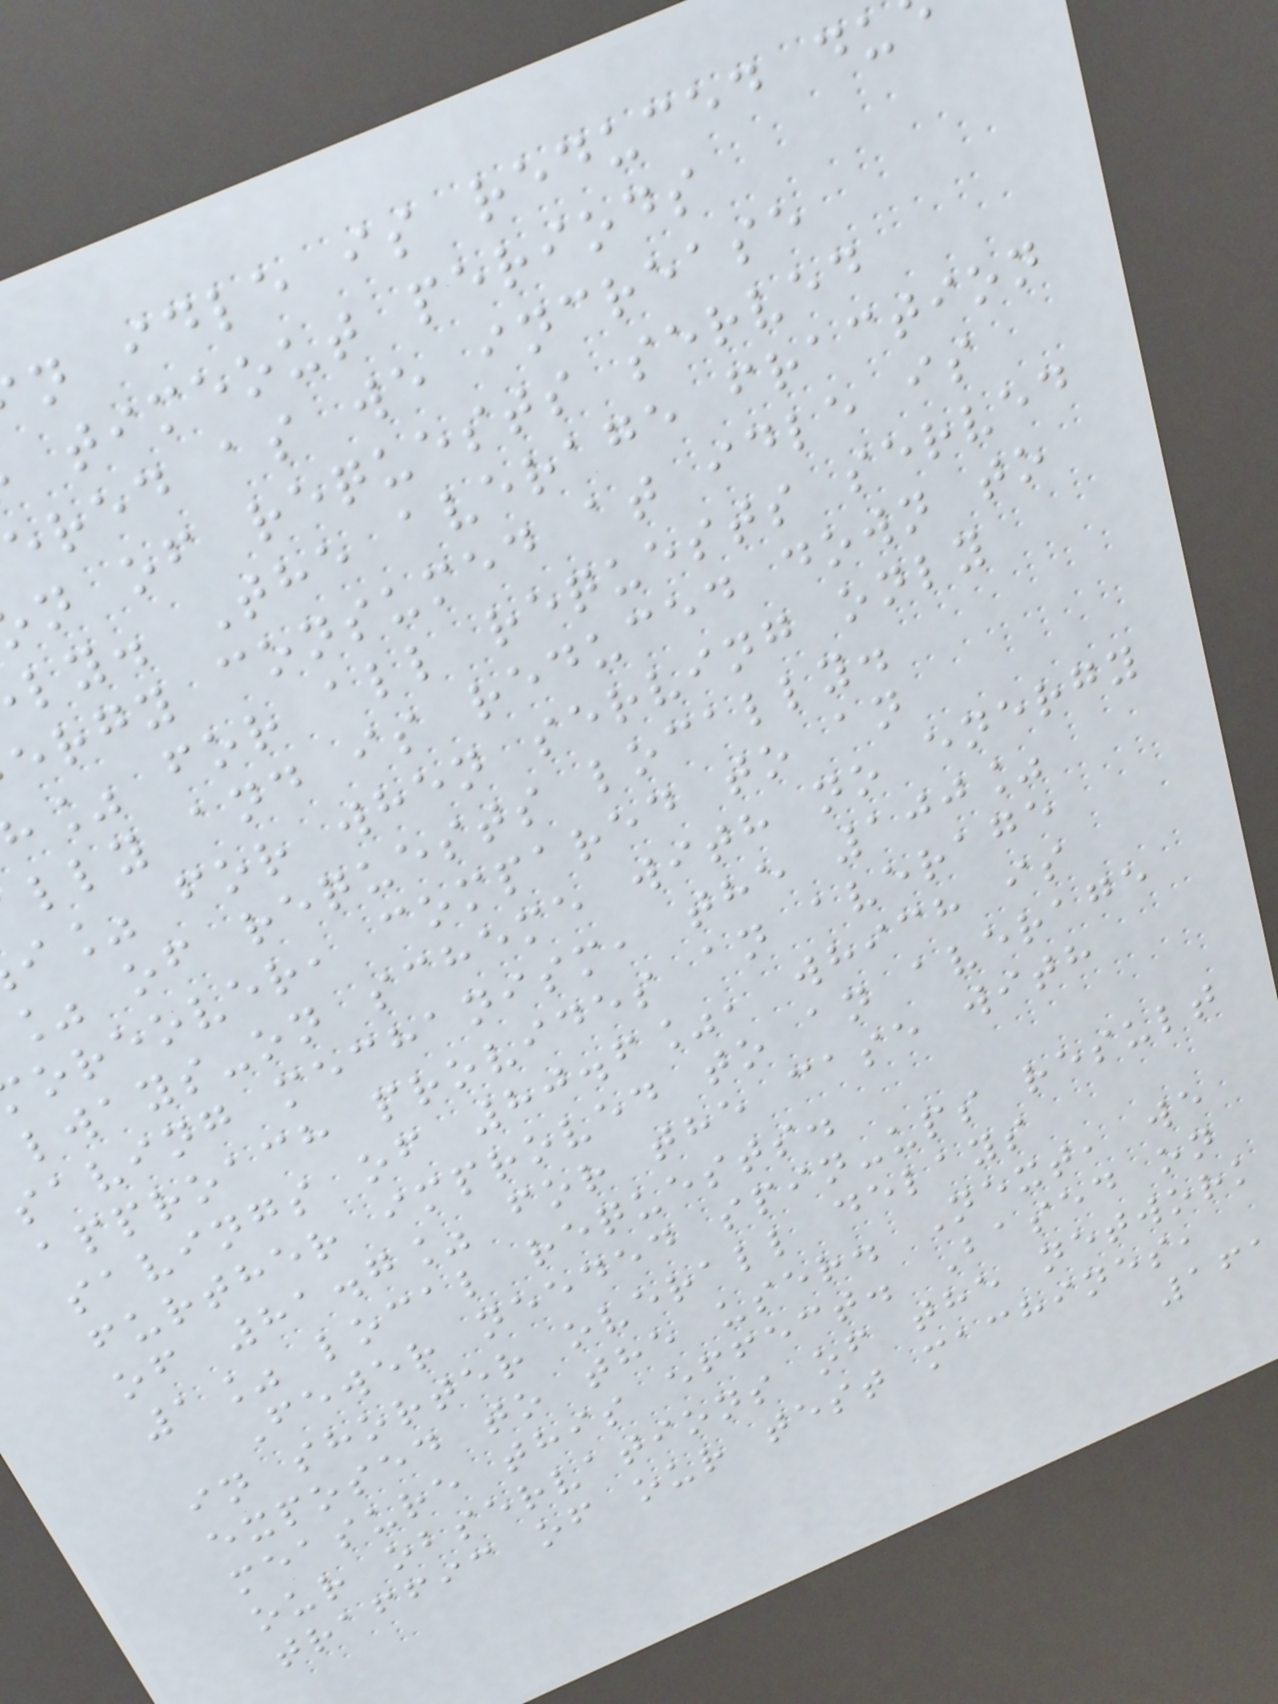n idle is reduced du
timeout periods
ered as we increase
n of requests served
ly. The average fraction
ergy consumed at idle is
% for all requests served
lly and is reduced down to
i% for when serving only
% of requests locally.
oreover, compared to an
lways-on scheme with no energy
saving mechanism, the 100%
approach provides an average
savings of 80.6%, which is
further improved to an average
of 81.7% for the case with
1% local requests.
Fewer needed spin-ups result
in shorter overall delays
exposed to the user. Next, we
measure this effect. Based on
our observations of the network
traffic of our test machines,
161
